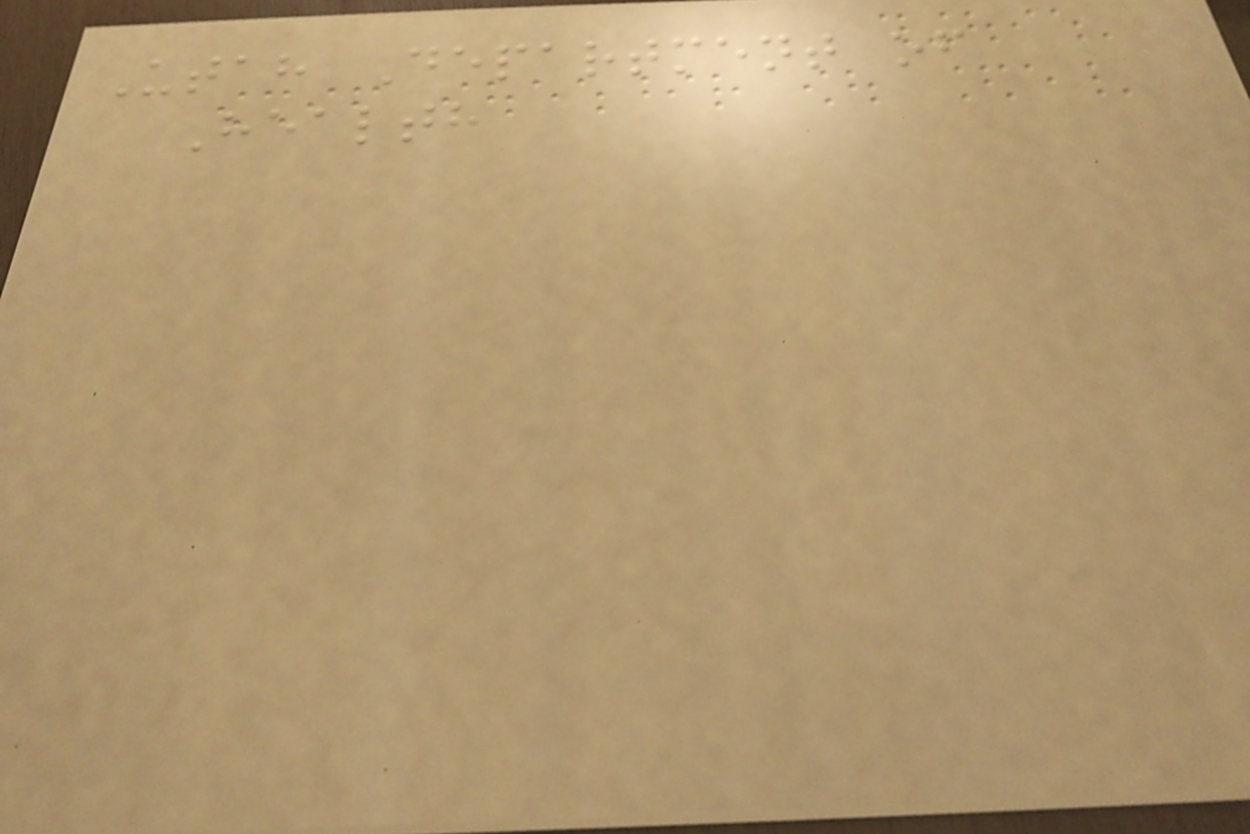Utah Department of
Health
